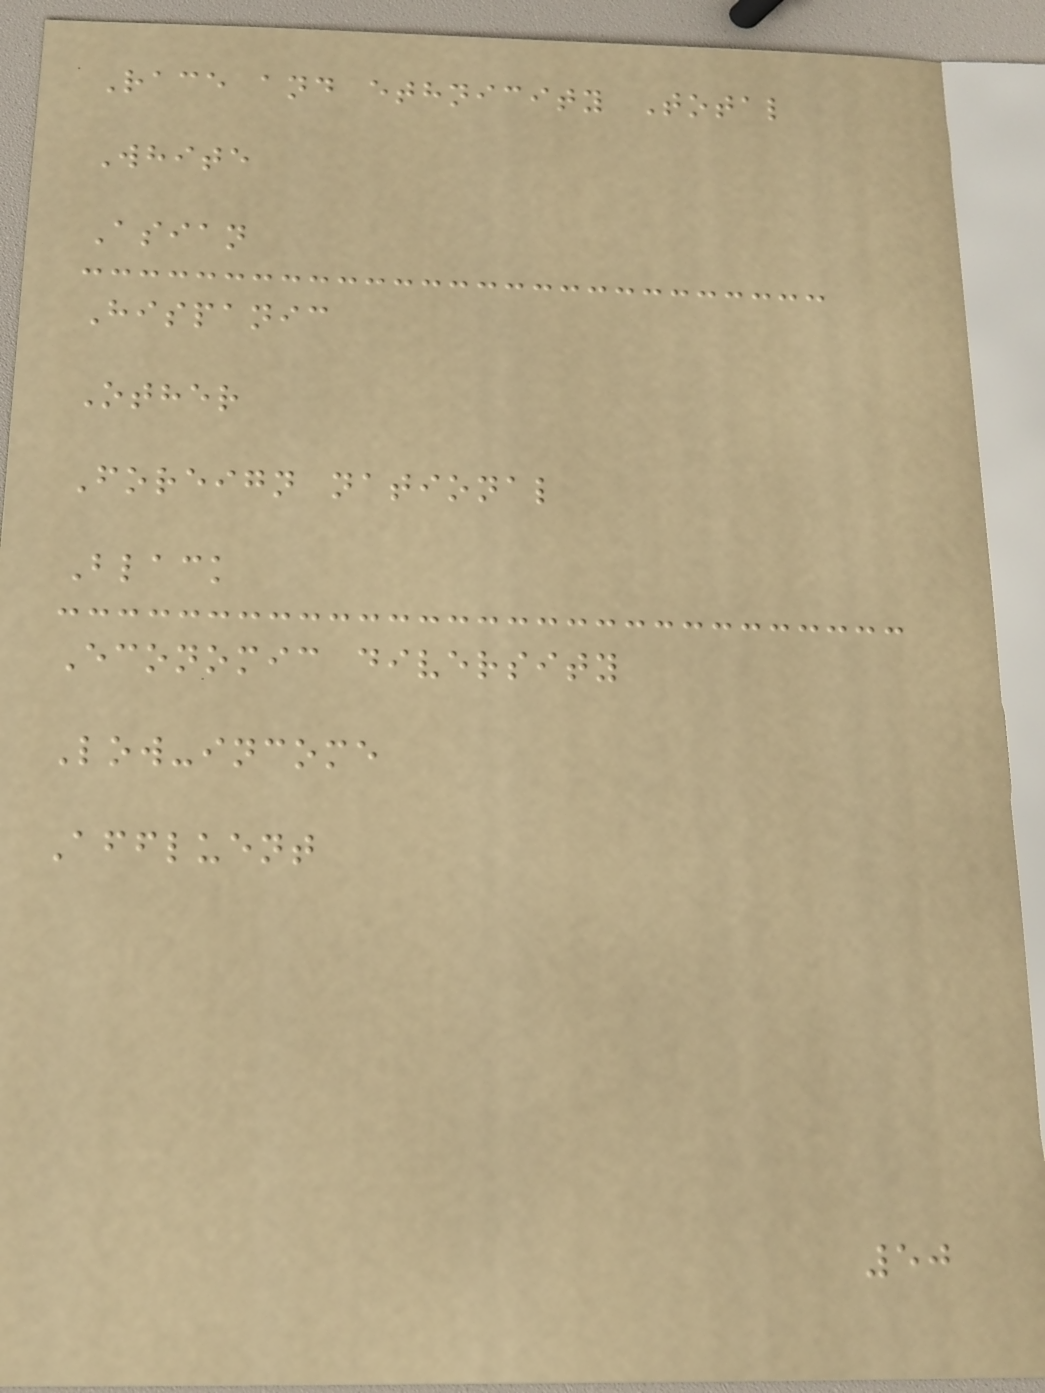Race and ethnicity Total
White
Asian
Hispanic
Other
Foreign national
Black
Economic diversity
Low-income
Affluent
50
